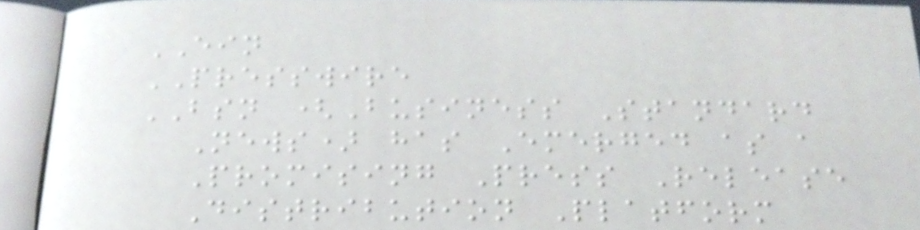EIN
PRESSWIRE
BSN (Business Standard
News) has Emerged as a
Promising Press Release
Distribution Platform
